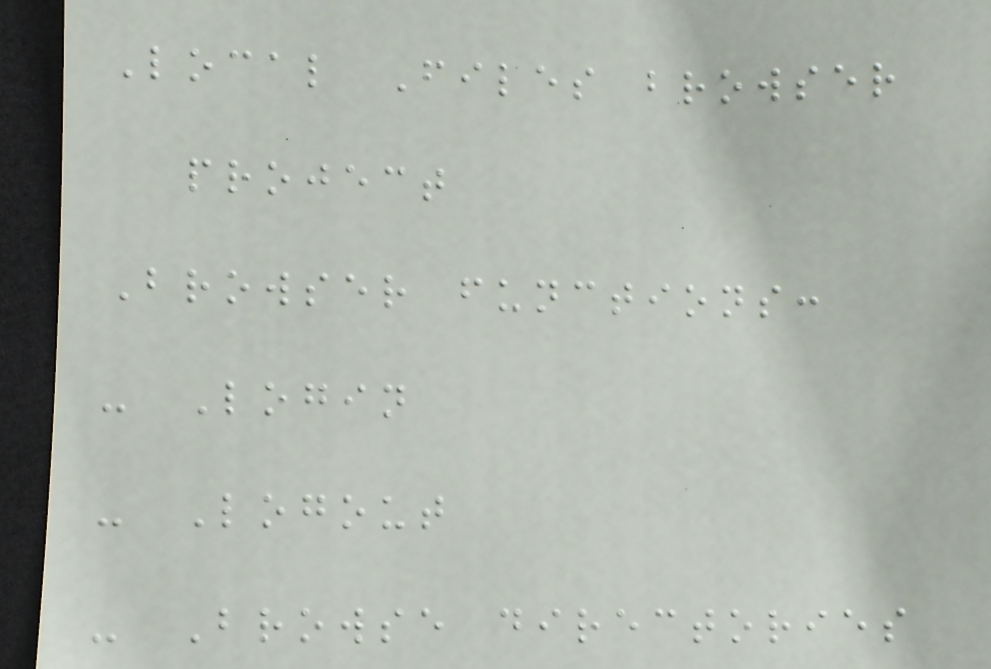Local Files browser
project
Browser functions:
- Login
- Logout
- Browse directories
